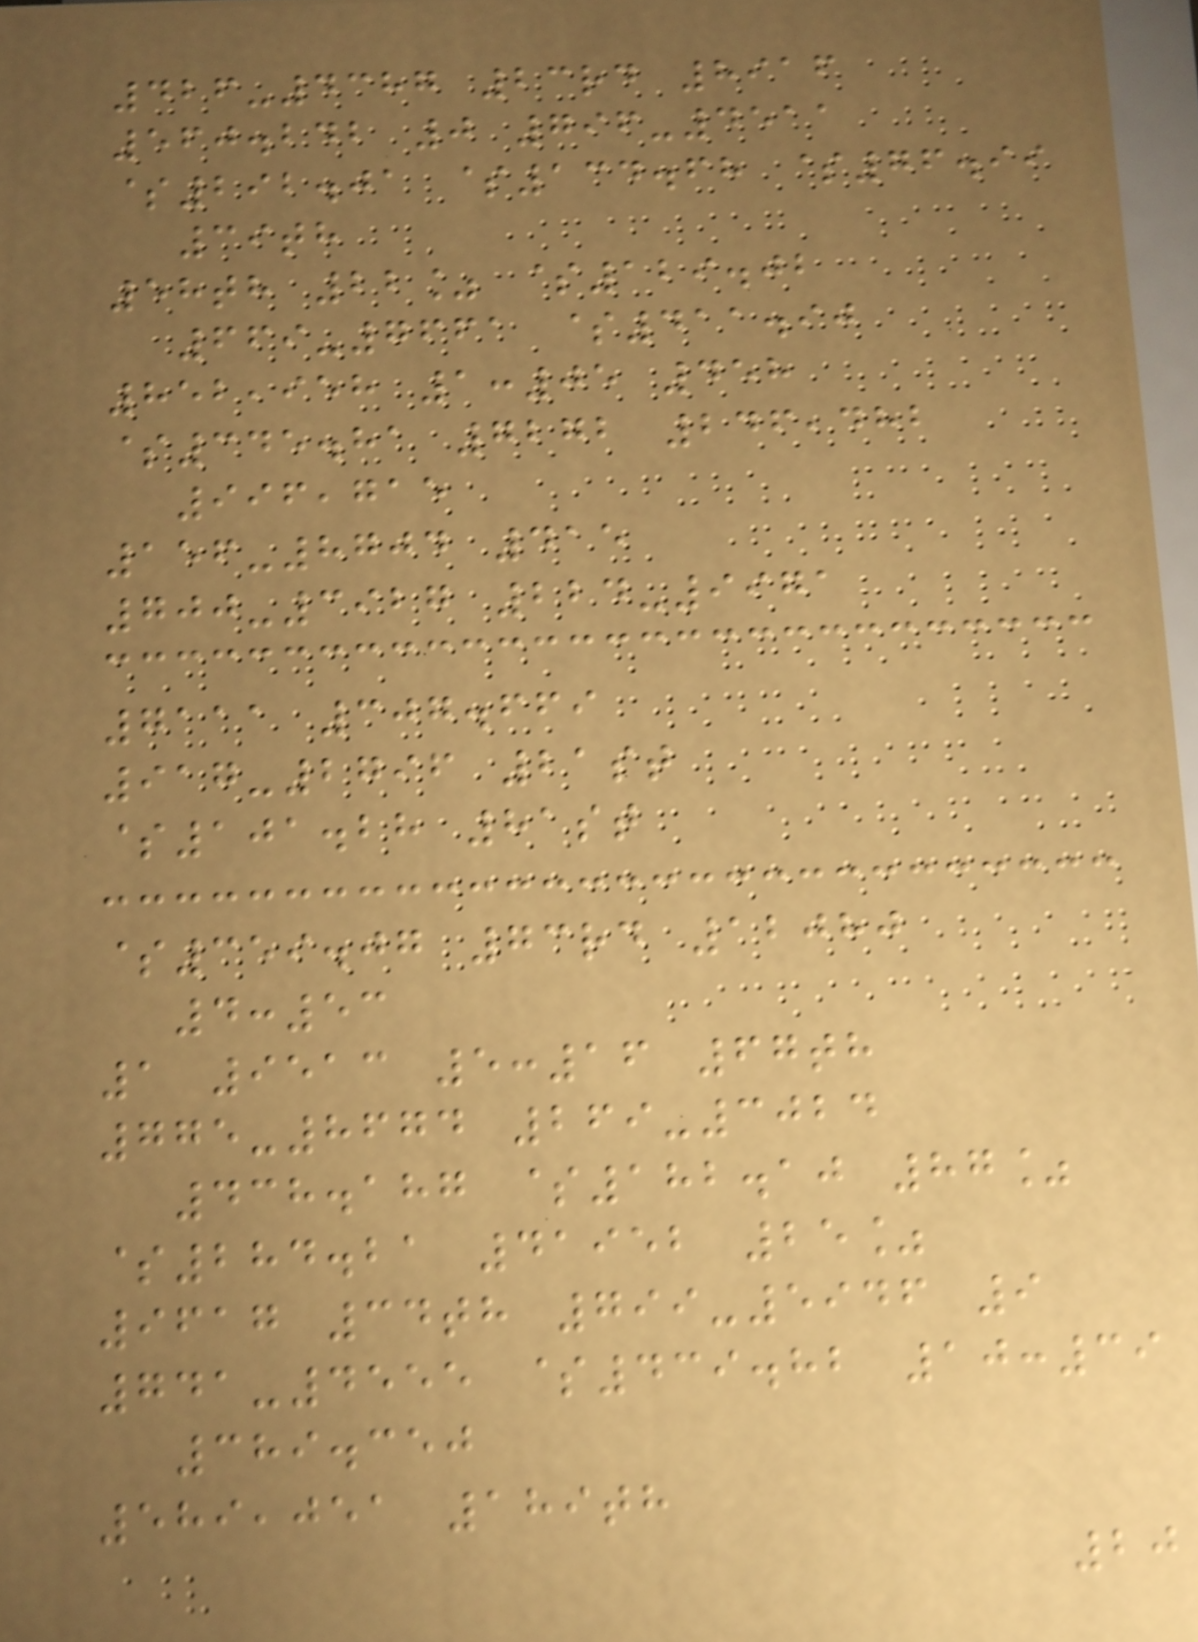426-4387 23rd 8916
560.242 0 796-4511
$292.01 $134.68 $76.99
39th
58th 22% $129.02
669-7661 $411.90
852,958 1:05 458
$345.81 7272 246,482
996,715
156-8704 415
700-3927 224-9971
7111 307.669
917-2796 21st
$101.28 81st
$359.07 73rd 12080
4:53
1 9513 5:16 67th
775-8674 269-3024
438.187 $182.10 87%
$284.21 41952 25%
9617 34th 799-5946 9
741-4555 $439.82 10:39
389.350
589,051 189th
20
